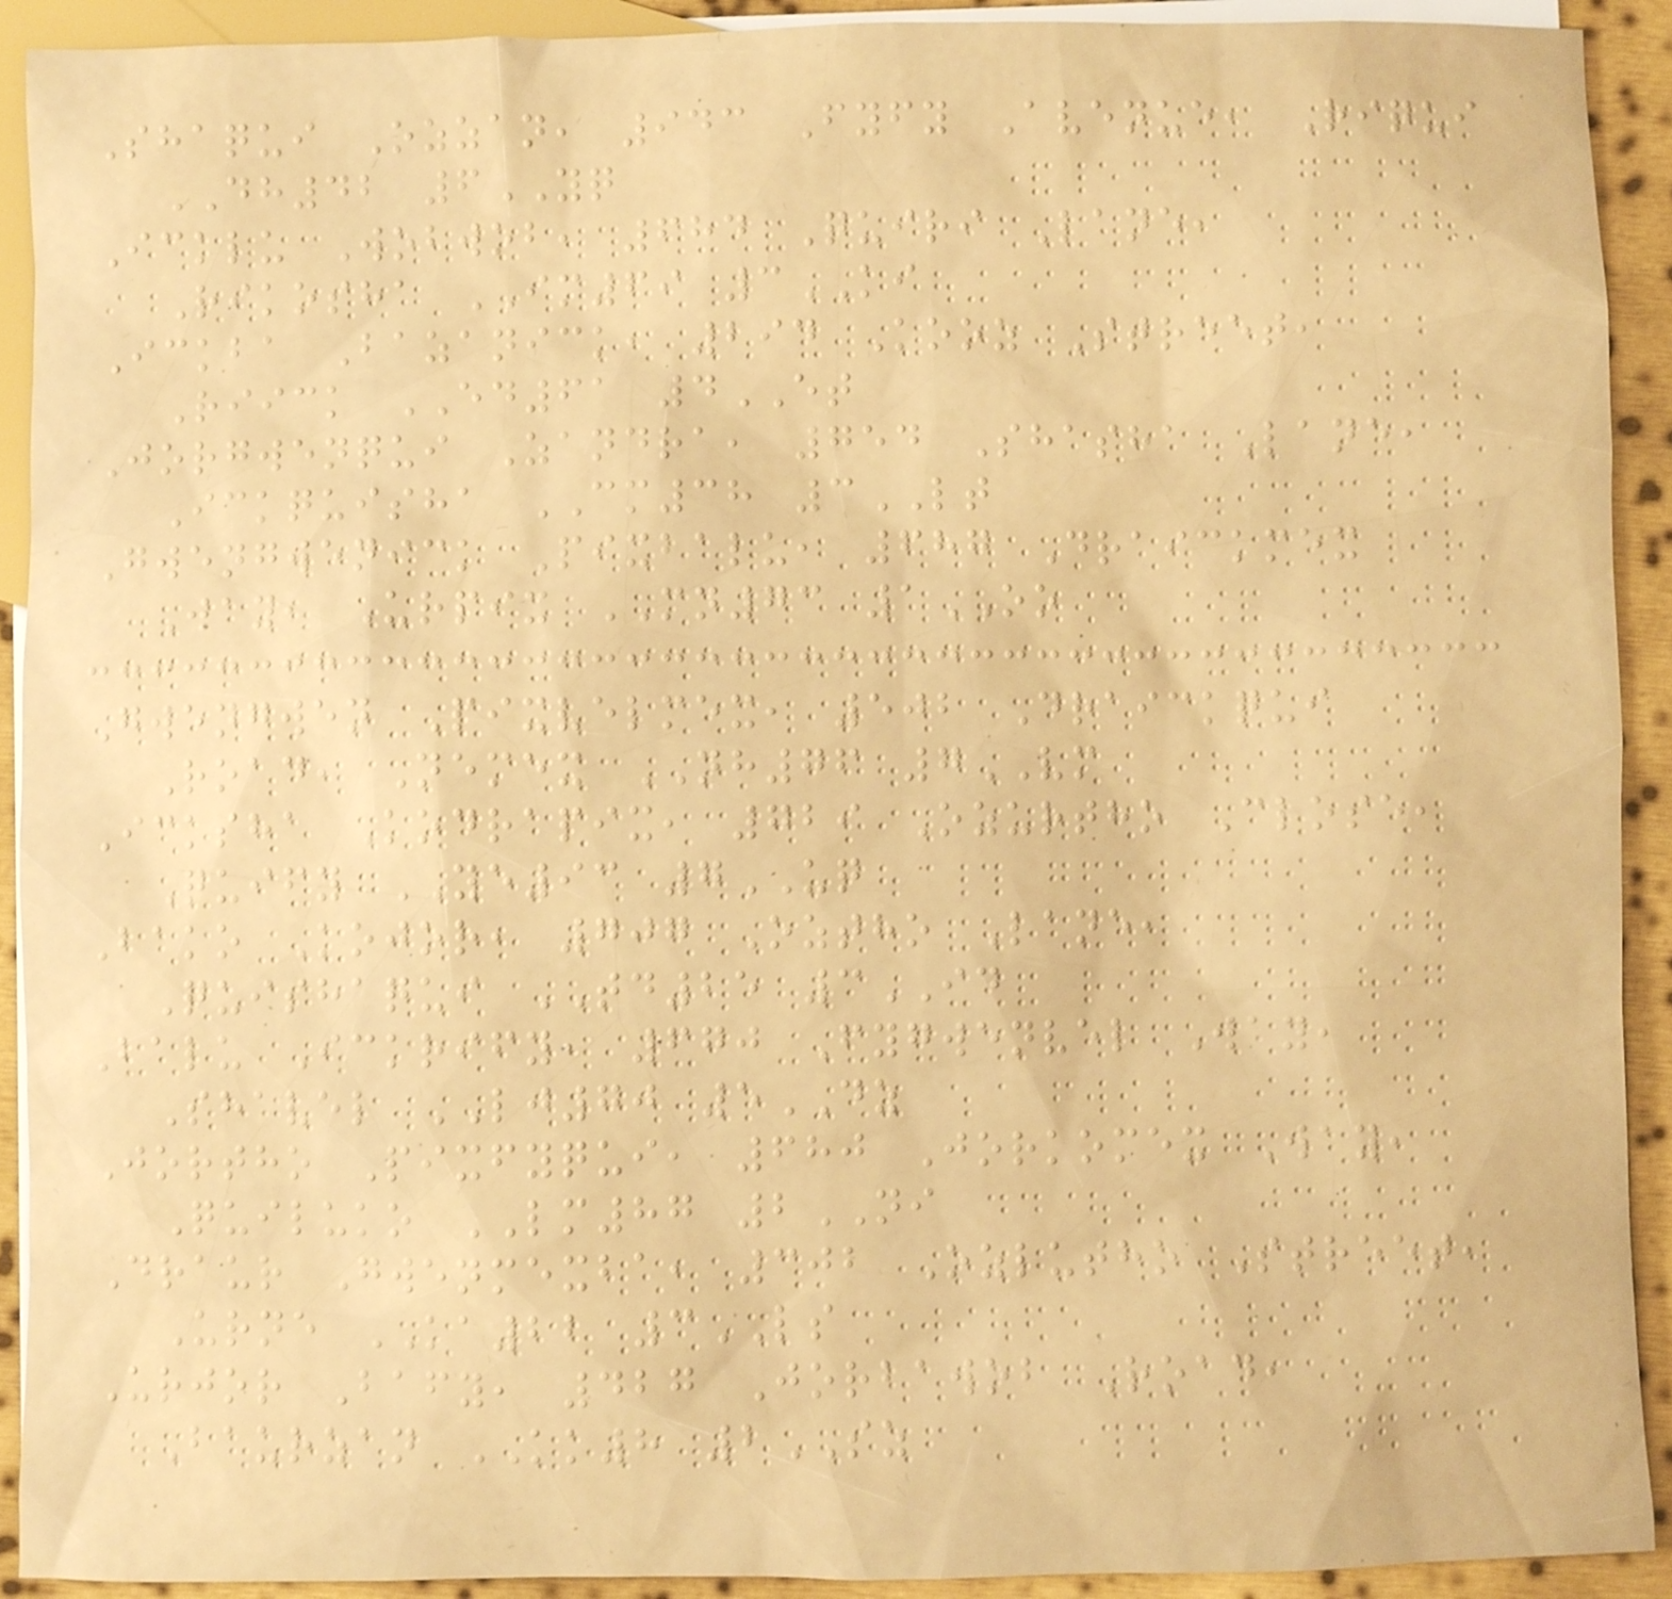Shaqui Ozzan, 943 Fyfy Avenue, Riqui
DH42 6YQ
Icklu Wobwob, 684 Quiri Lane,
Rikosha IM69 3KI
Ickba Bazanick, 294 Kooz Street,
Riick ED61 4ET
Jorgwenqui Zandra, 754 Shasha Lane,
Ickquisha CM38 3LT
Gwengwenick Pixbalu, 687 Draickmex
Way, Urpix MN73 1OO
Gwengwen Pixvelmex, 502 Draickqui
Road, Nemex NH76 7VM
Icksha Kodrapix, 729 Ozurtho Close,
Quify YE93 7UQ
Bako Kojor, 707 Oztho Lane,
Quishaqui TD25 3ID
Balu Ickrify, 670 Fygwenvel Way,
Shavel LJ70 5DZ
Jortho Pixfyqui, 680 Jorkomex Way,
Quiluko LM87 2NI
Draur Gwenmexba, 302 Ozlutho Street,
Urne KA22 3LS
Urjor Bafy, 427 Jorbawob Road,
Baurzan KK8 2SZ
